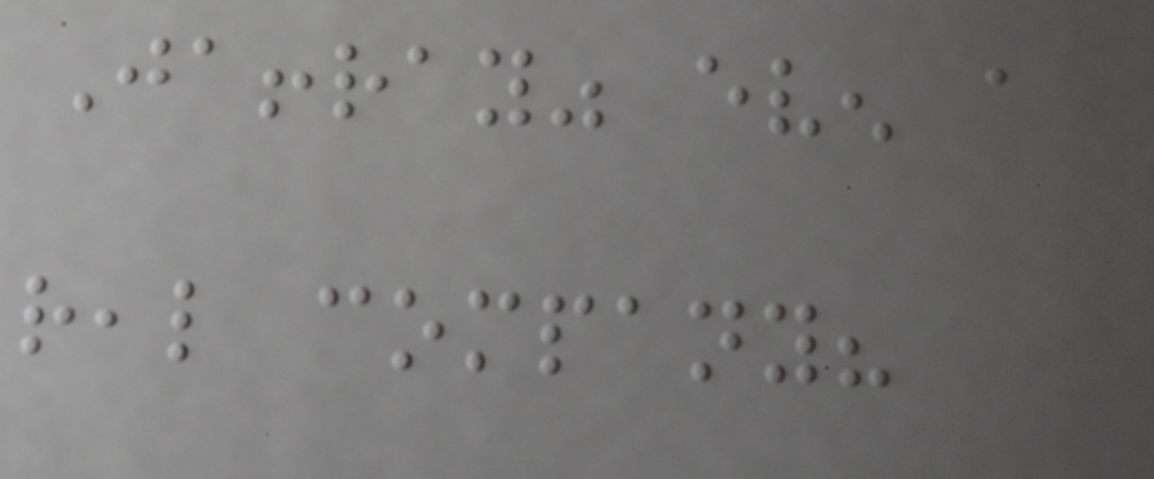Jaffray" even a
real company?
